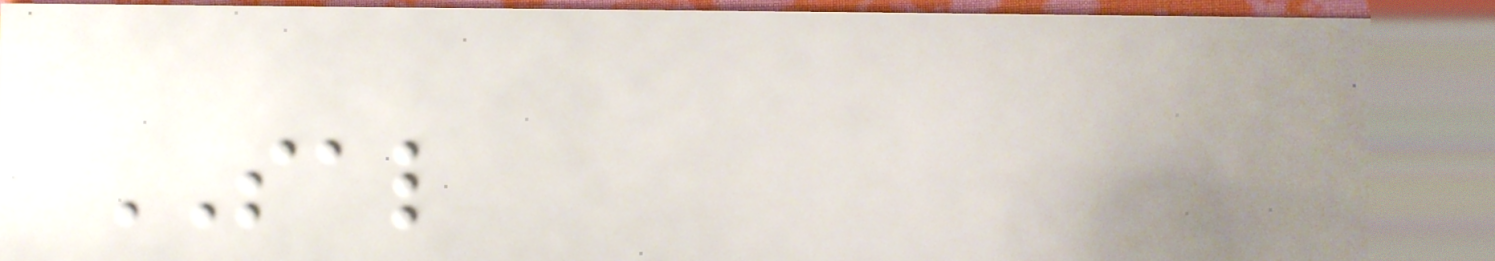SAL
